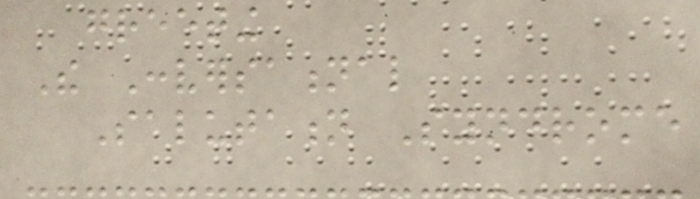greeting
The Conversational
Salutation Syndrome
